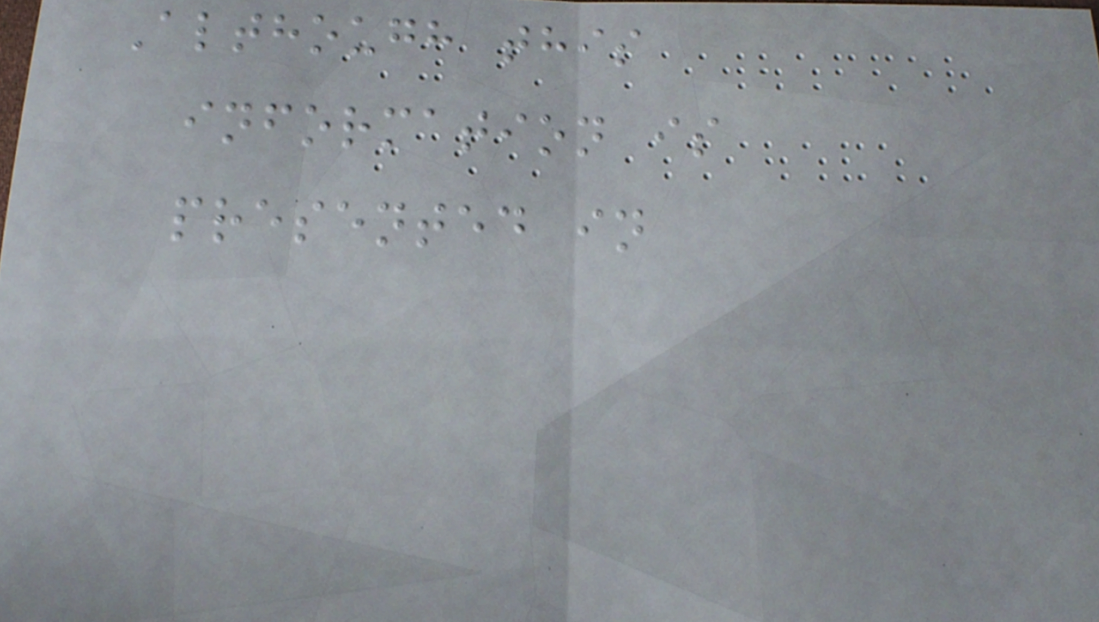Although this
information is
presented in
